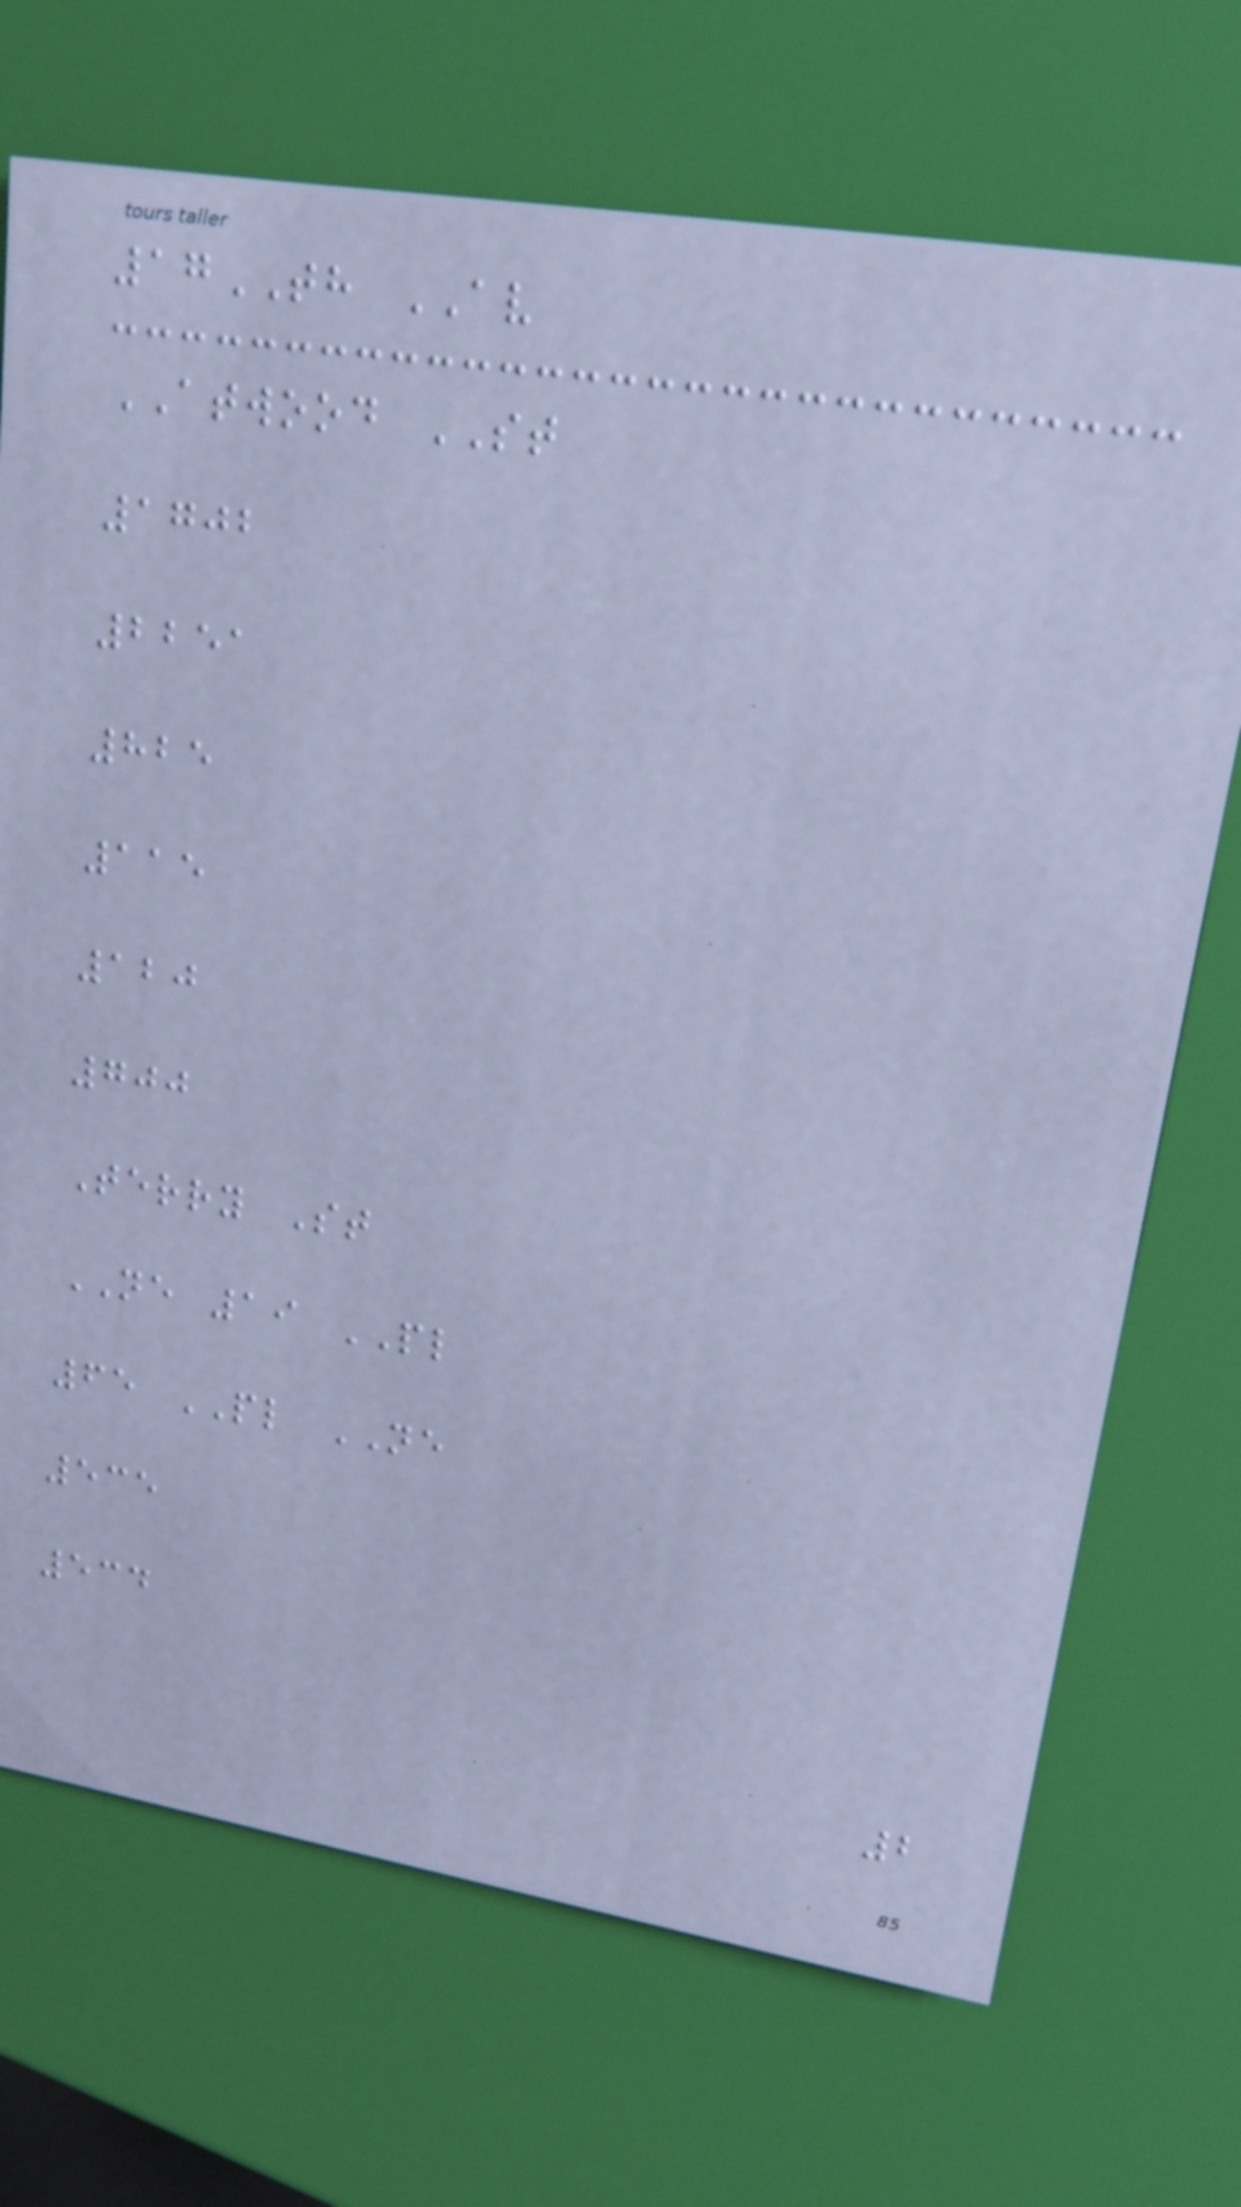17TH AV
ATWOOD ST
1702
2251
825
115
120
700
Terry St
NE 19 PL
65 PL NE
535
534
2
